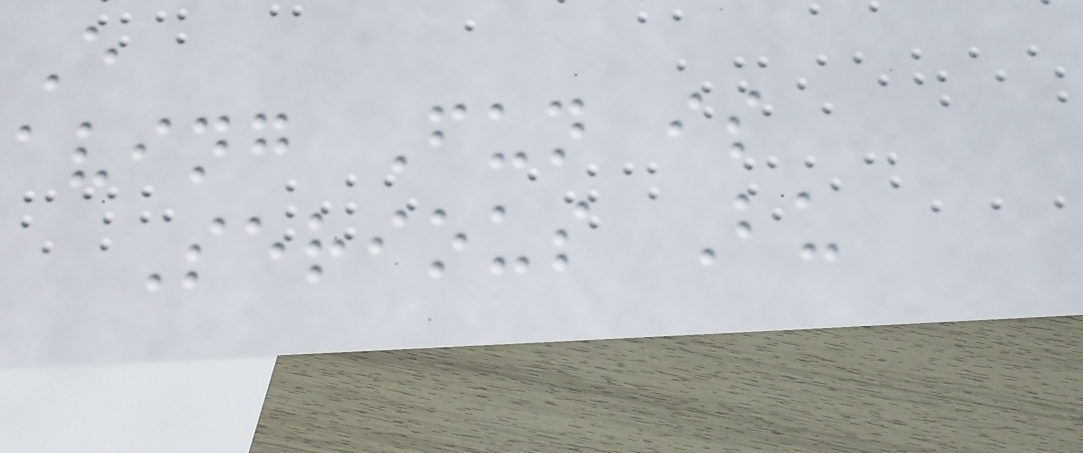E
aving Fun is
Serious Bu
